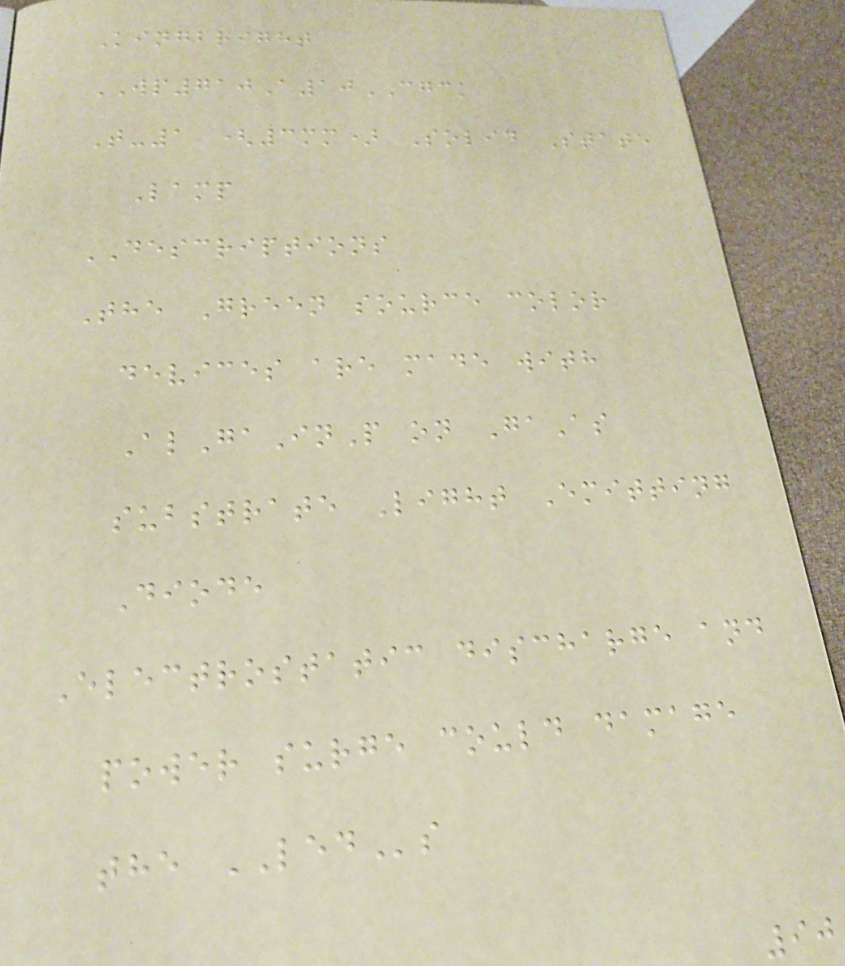Kingbright
WP710A10CGCK
T-1 (3mm) Solid State
Lamp
DESCRIPTIONS
The Green source color
devices are made with
AlGaInP on GaAs
substrate Light Emitting
Diode
Electrostatic discharge and
power surge could damage
the LEDs
90
